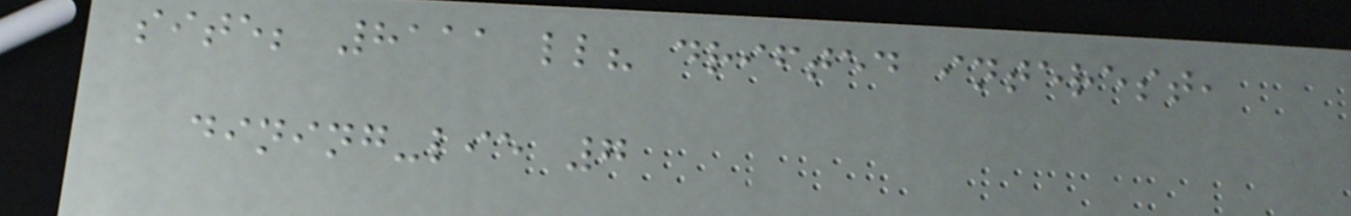site; 8111 ll? drifted interest,
dining-lie 7
